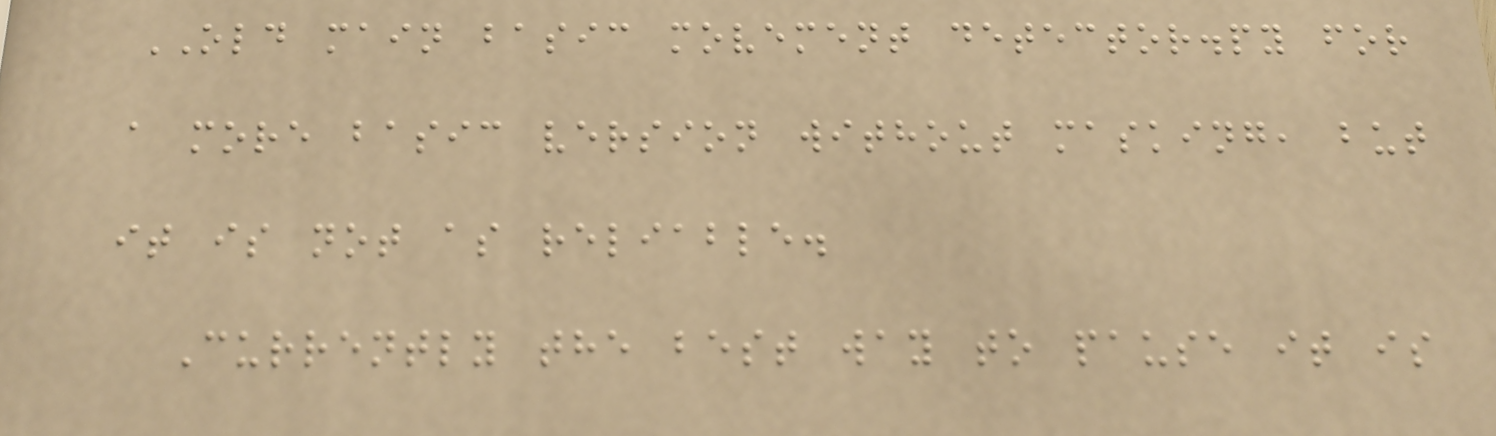OLD main basic movement detector.py for
a more basic version without masking, but
it is not as reliable.
Currently the best way to pause it is
